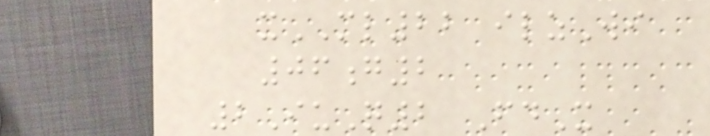xML22 ilzWi
06g2
2IuQ2 FdX
